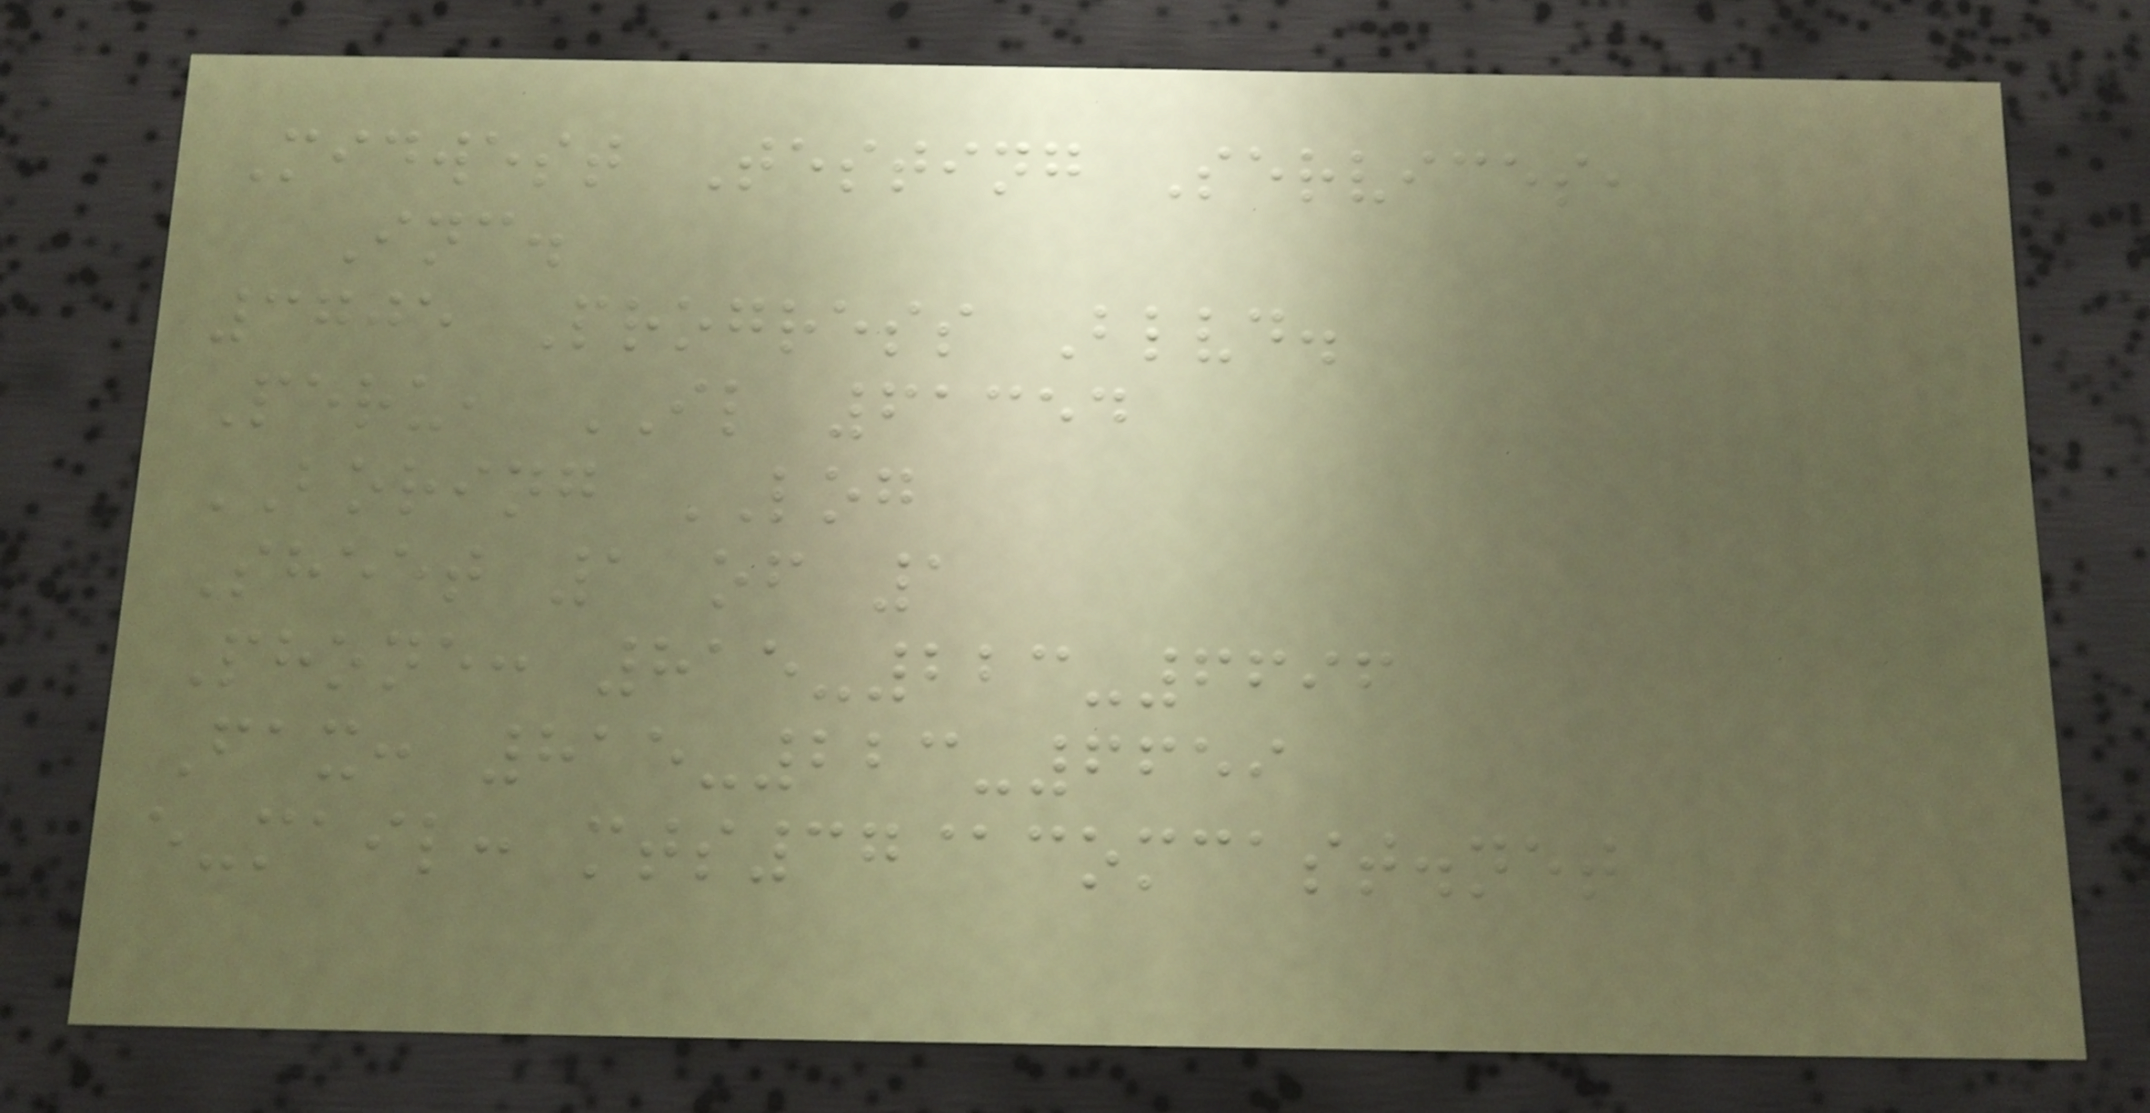Midwest Testing Services,
Inc.
3705 Progress Blvd.
Peru, IL 61354
BORING LOG
Sheet 1 of 1
Phone: 815-223-6696
Fax: 815-223-6659
e-mail: mts37@comcast.net
